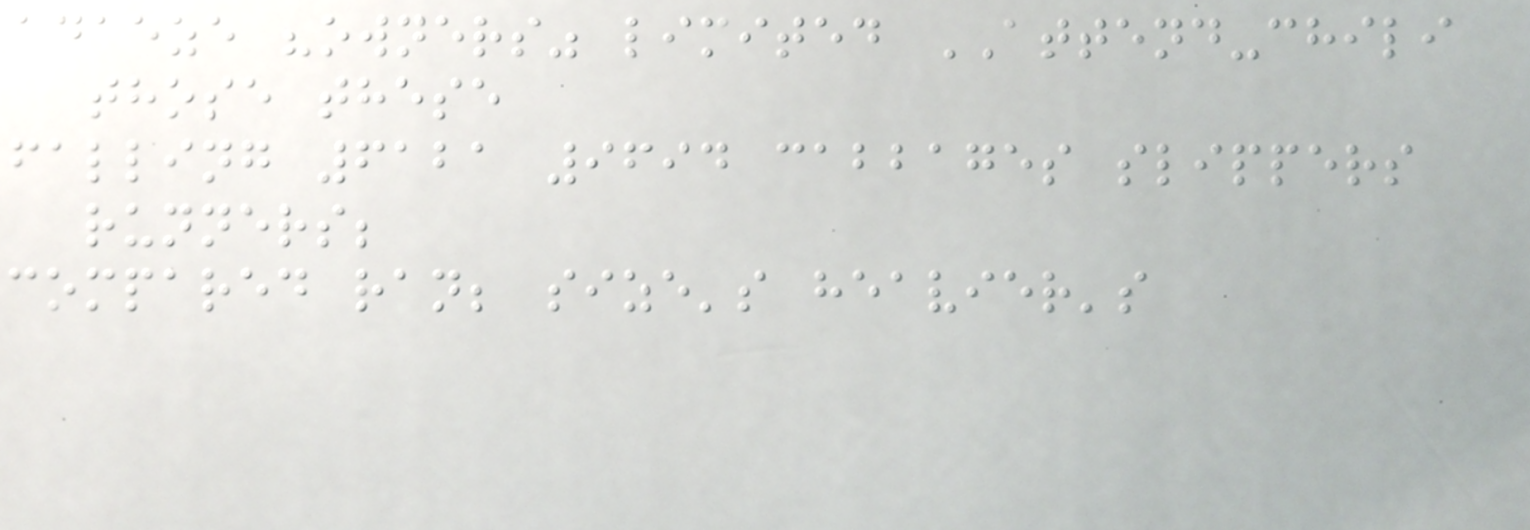adaeze "owners" limited ATTEND-chili
those these
falling 6121 9694 cabbages slippers
runners;
compared ran; size's heavier's
